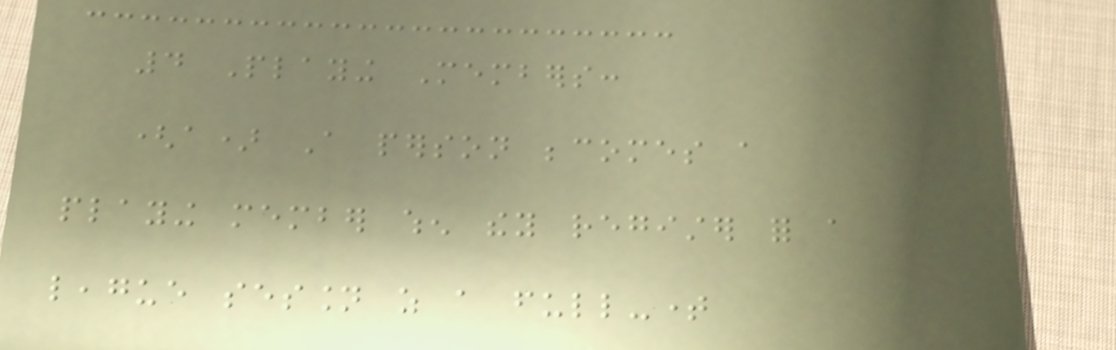4 Playing Members:
(a) A person becomes a
playing member when they register for a
league session as a full-time
